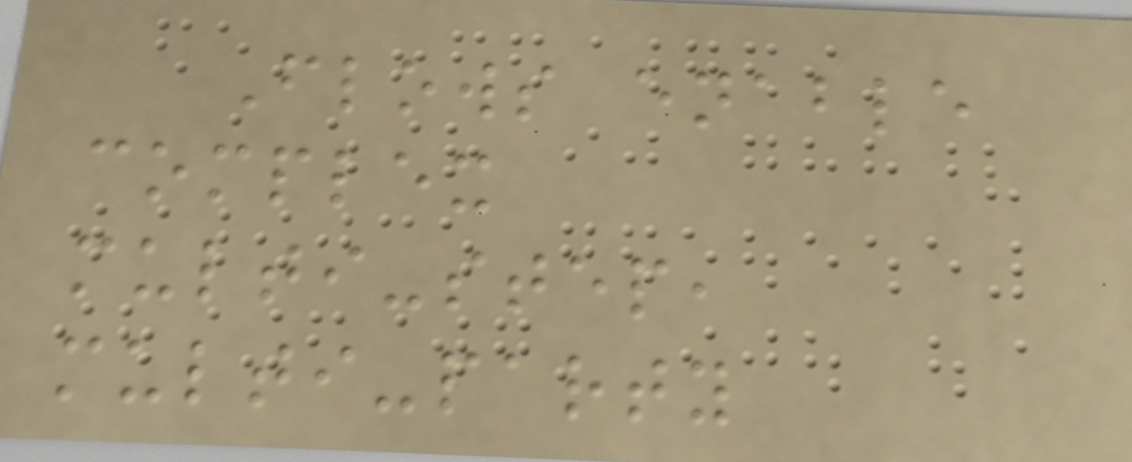Flows enable
complex
multi-step,
multi-party
